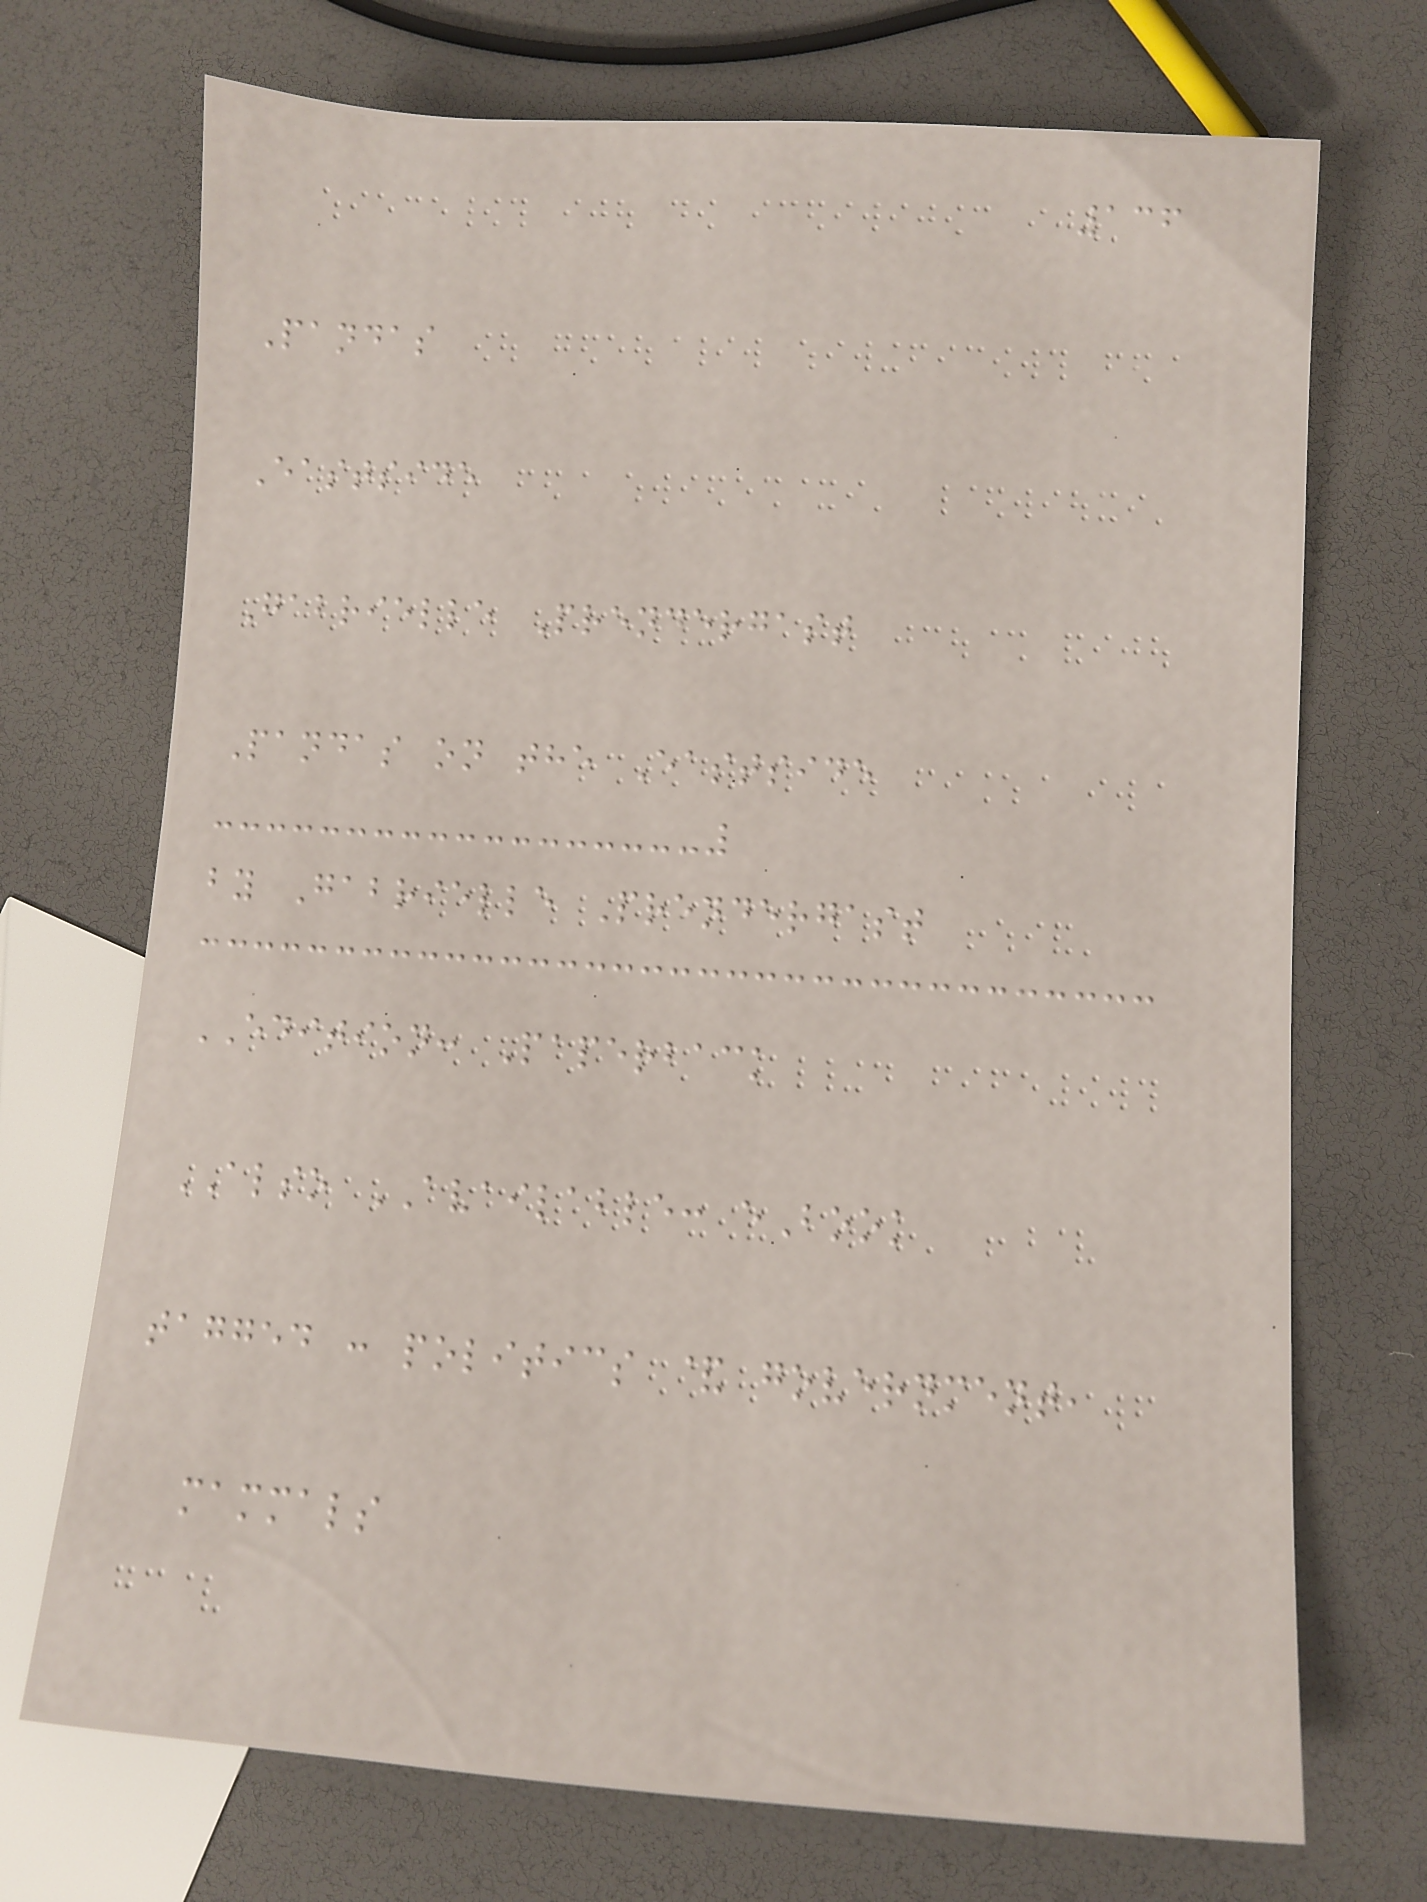136
Pandas
Eastside
Gabrielle Prendergast
Pandas on the Eastside
by Gabrielle Prendergast
EDITION: Paperback
ALSO AVAILABLE: eBook
tagged : politics & government,
mammals
